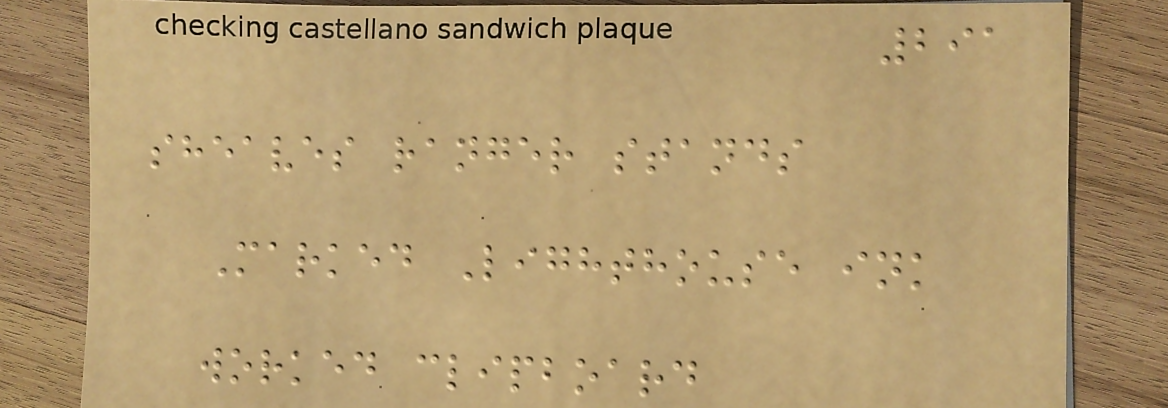291
sheaves ranger stands
Marked Lighthouse ink
worked clipboard
